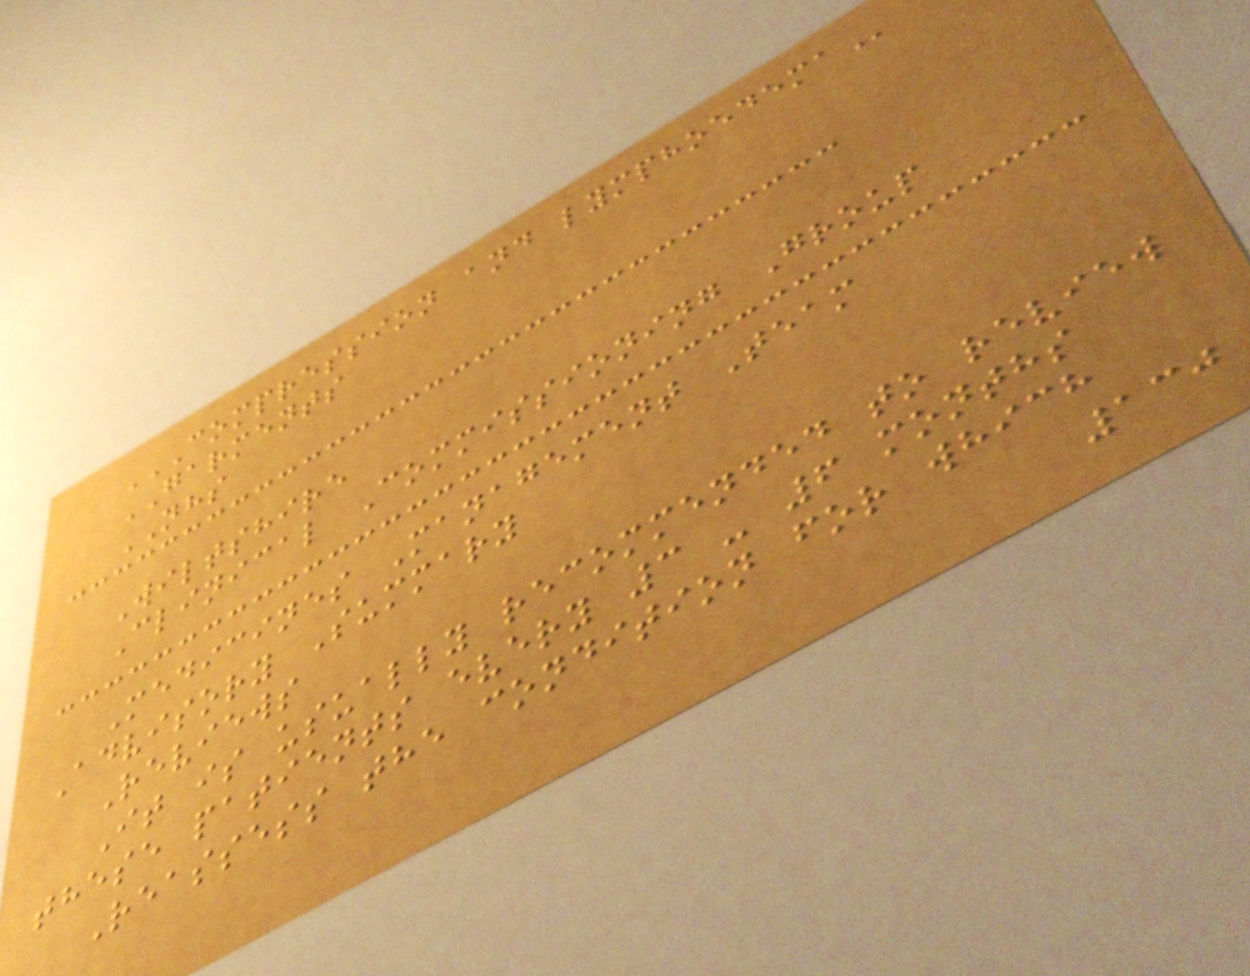COMPRESSION AND LYMPHOEDEMA
GARMENTS
NHS
Wiltshire
Clinical Commissioning Group
Medicines Management Team
Advisory Summary
Reviews
It is usually recommended to review
these patients every 3 - 6 months
Reassess the condition for which
130
